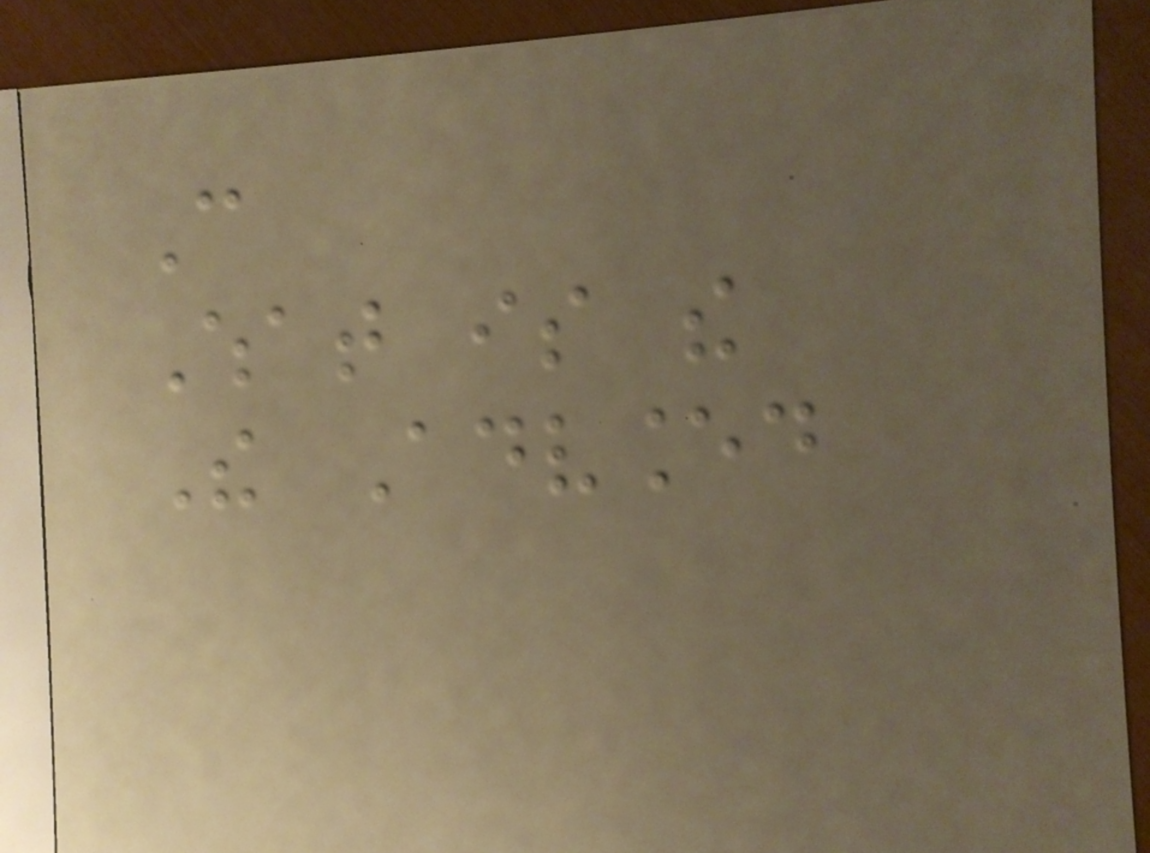Can
What is the
The Advanced
